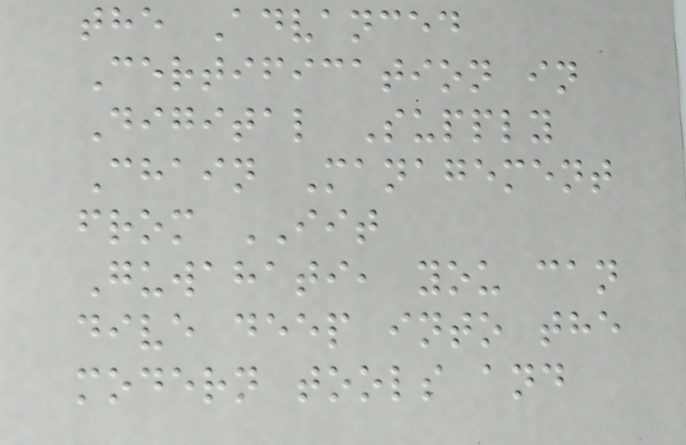the Advanced
Certification in
Digital Supply
Chain Management
from IIT
Guwahati, you can
dive deep into the
modern tools and
